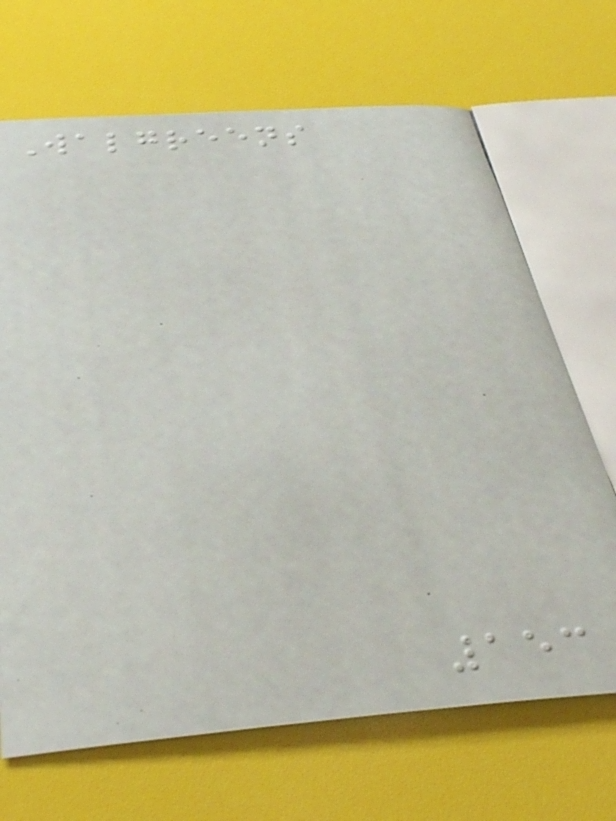Walgreens
153
